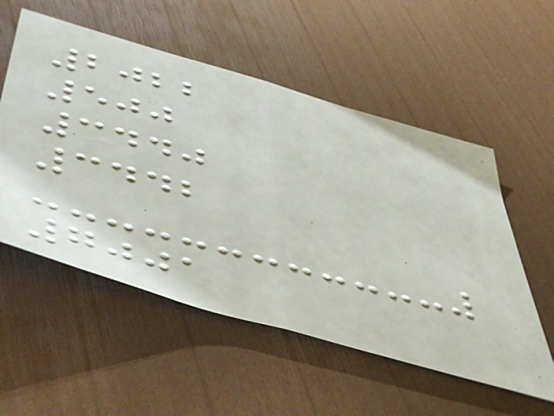2022
500
3440
3442
7001
